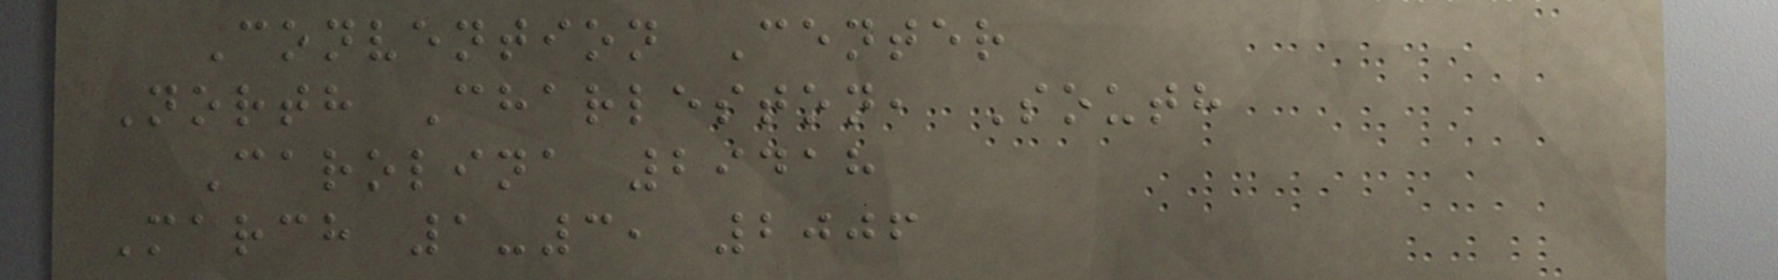Convention Center
North Charleston, South
Carolina 29418
March 1-3, 2006
